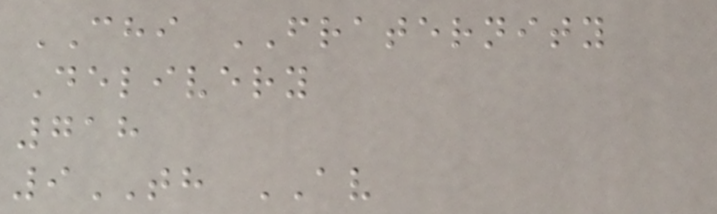CHI FRATERNITY
Delivery
718
9TH AV
